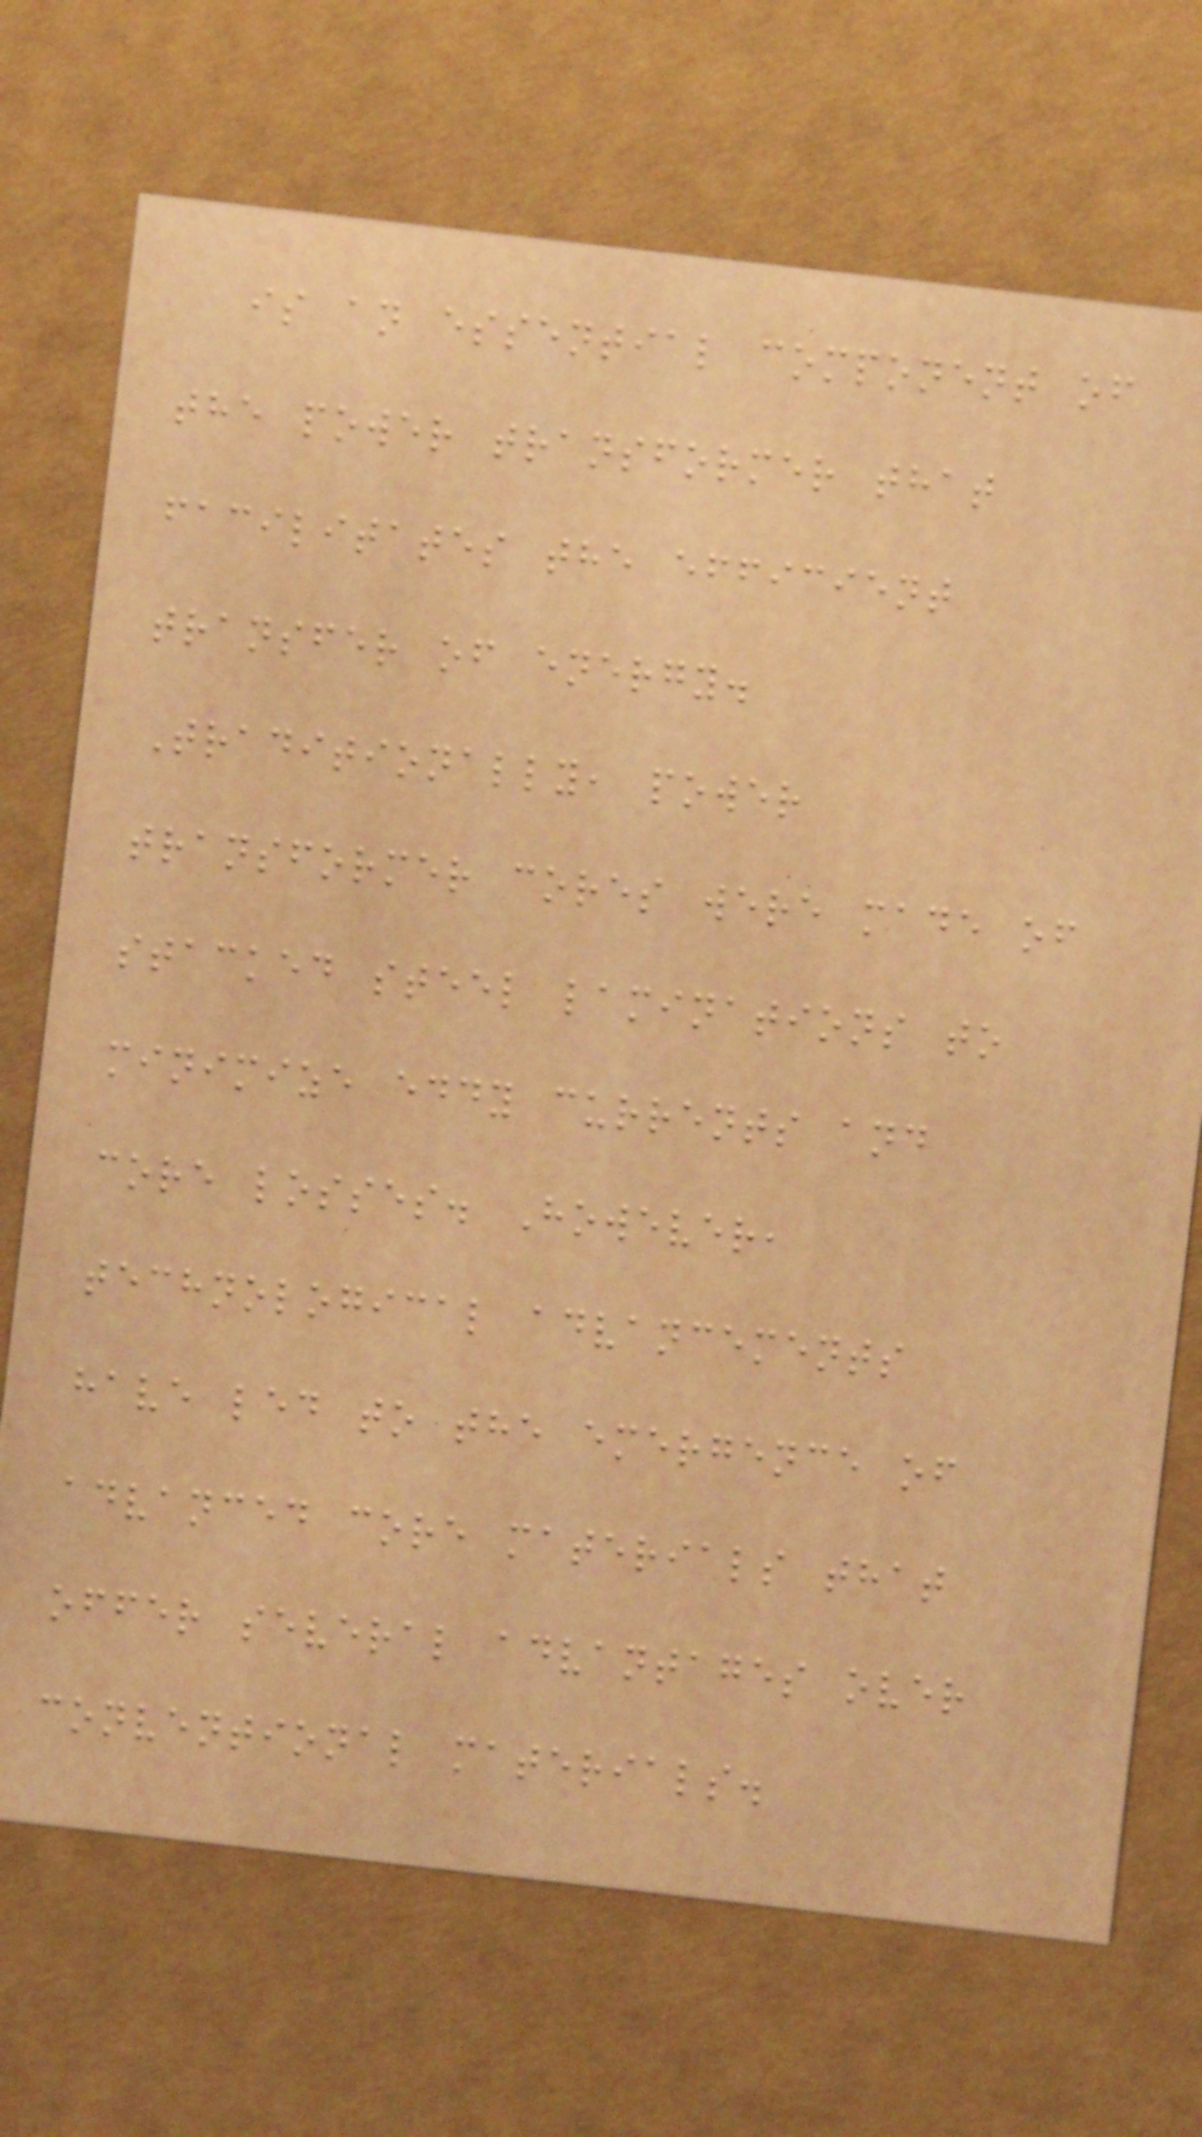is an essential component of
the power transformer that
facilitates the efficient
transfer of energy.
Traditionally, power
transformer cores were made of
stacked steel laminations to
minimize eddy currents and
core losses. However,
technological advancements
have led to the emergence of
advanced core materials that
offer several advantages over
conventional materials.
